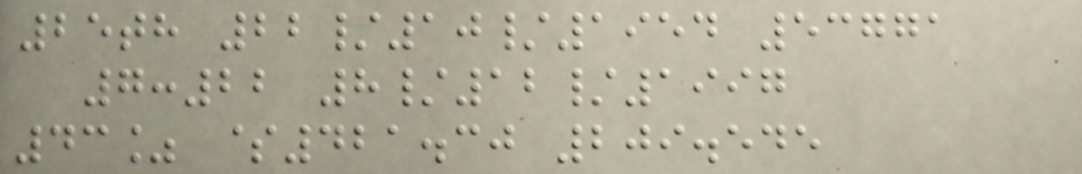25th 22/10/1954 53771
7:22 8/12/1997
43% $421.30 209.545
